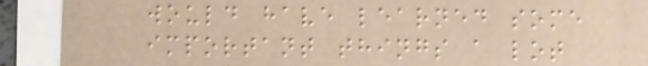would have learned some
important things a lot
